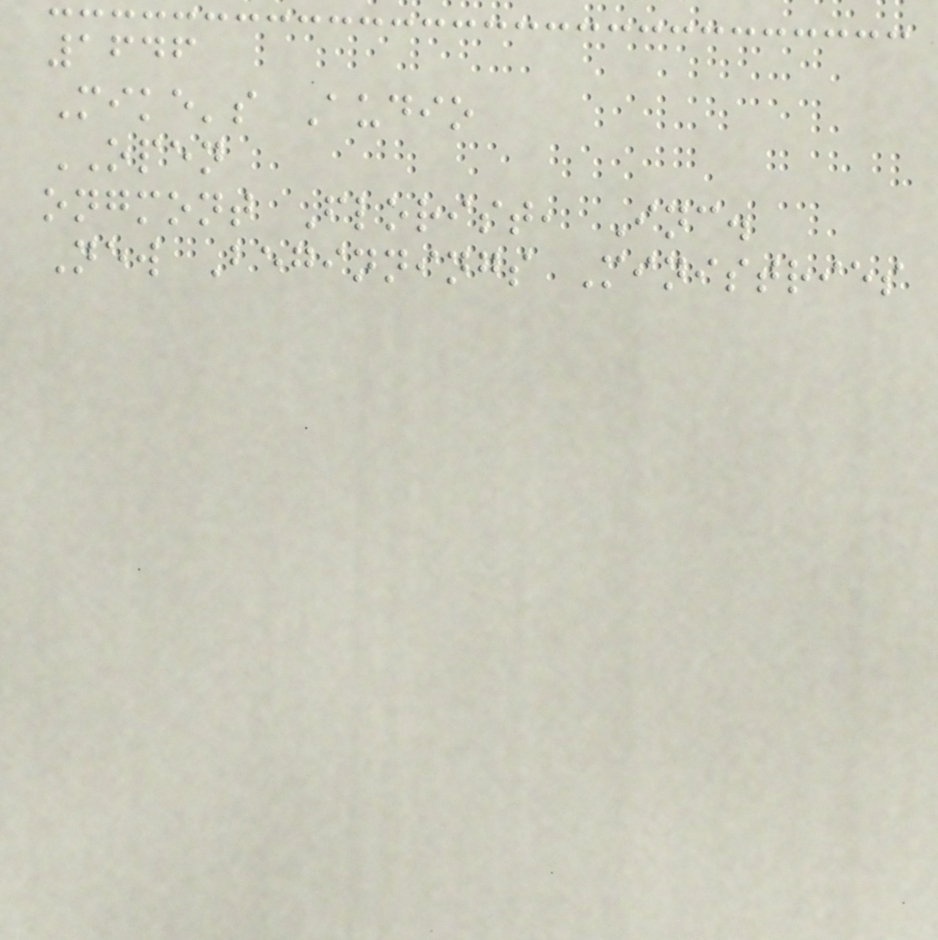1646
Mike's Audio
OPEN
ongmont Florist, Inc.
New Beginnings Ministries
